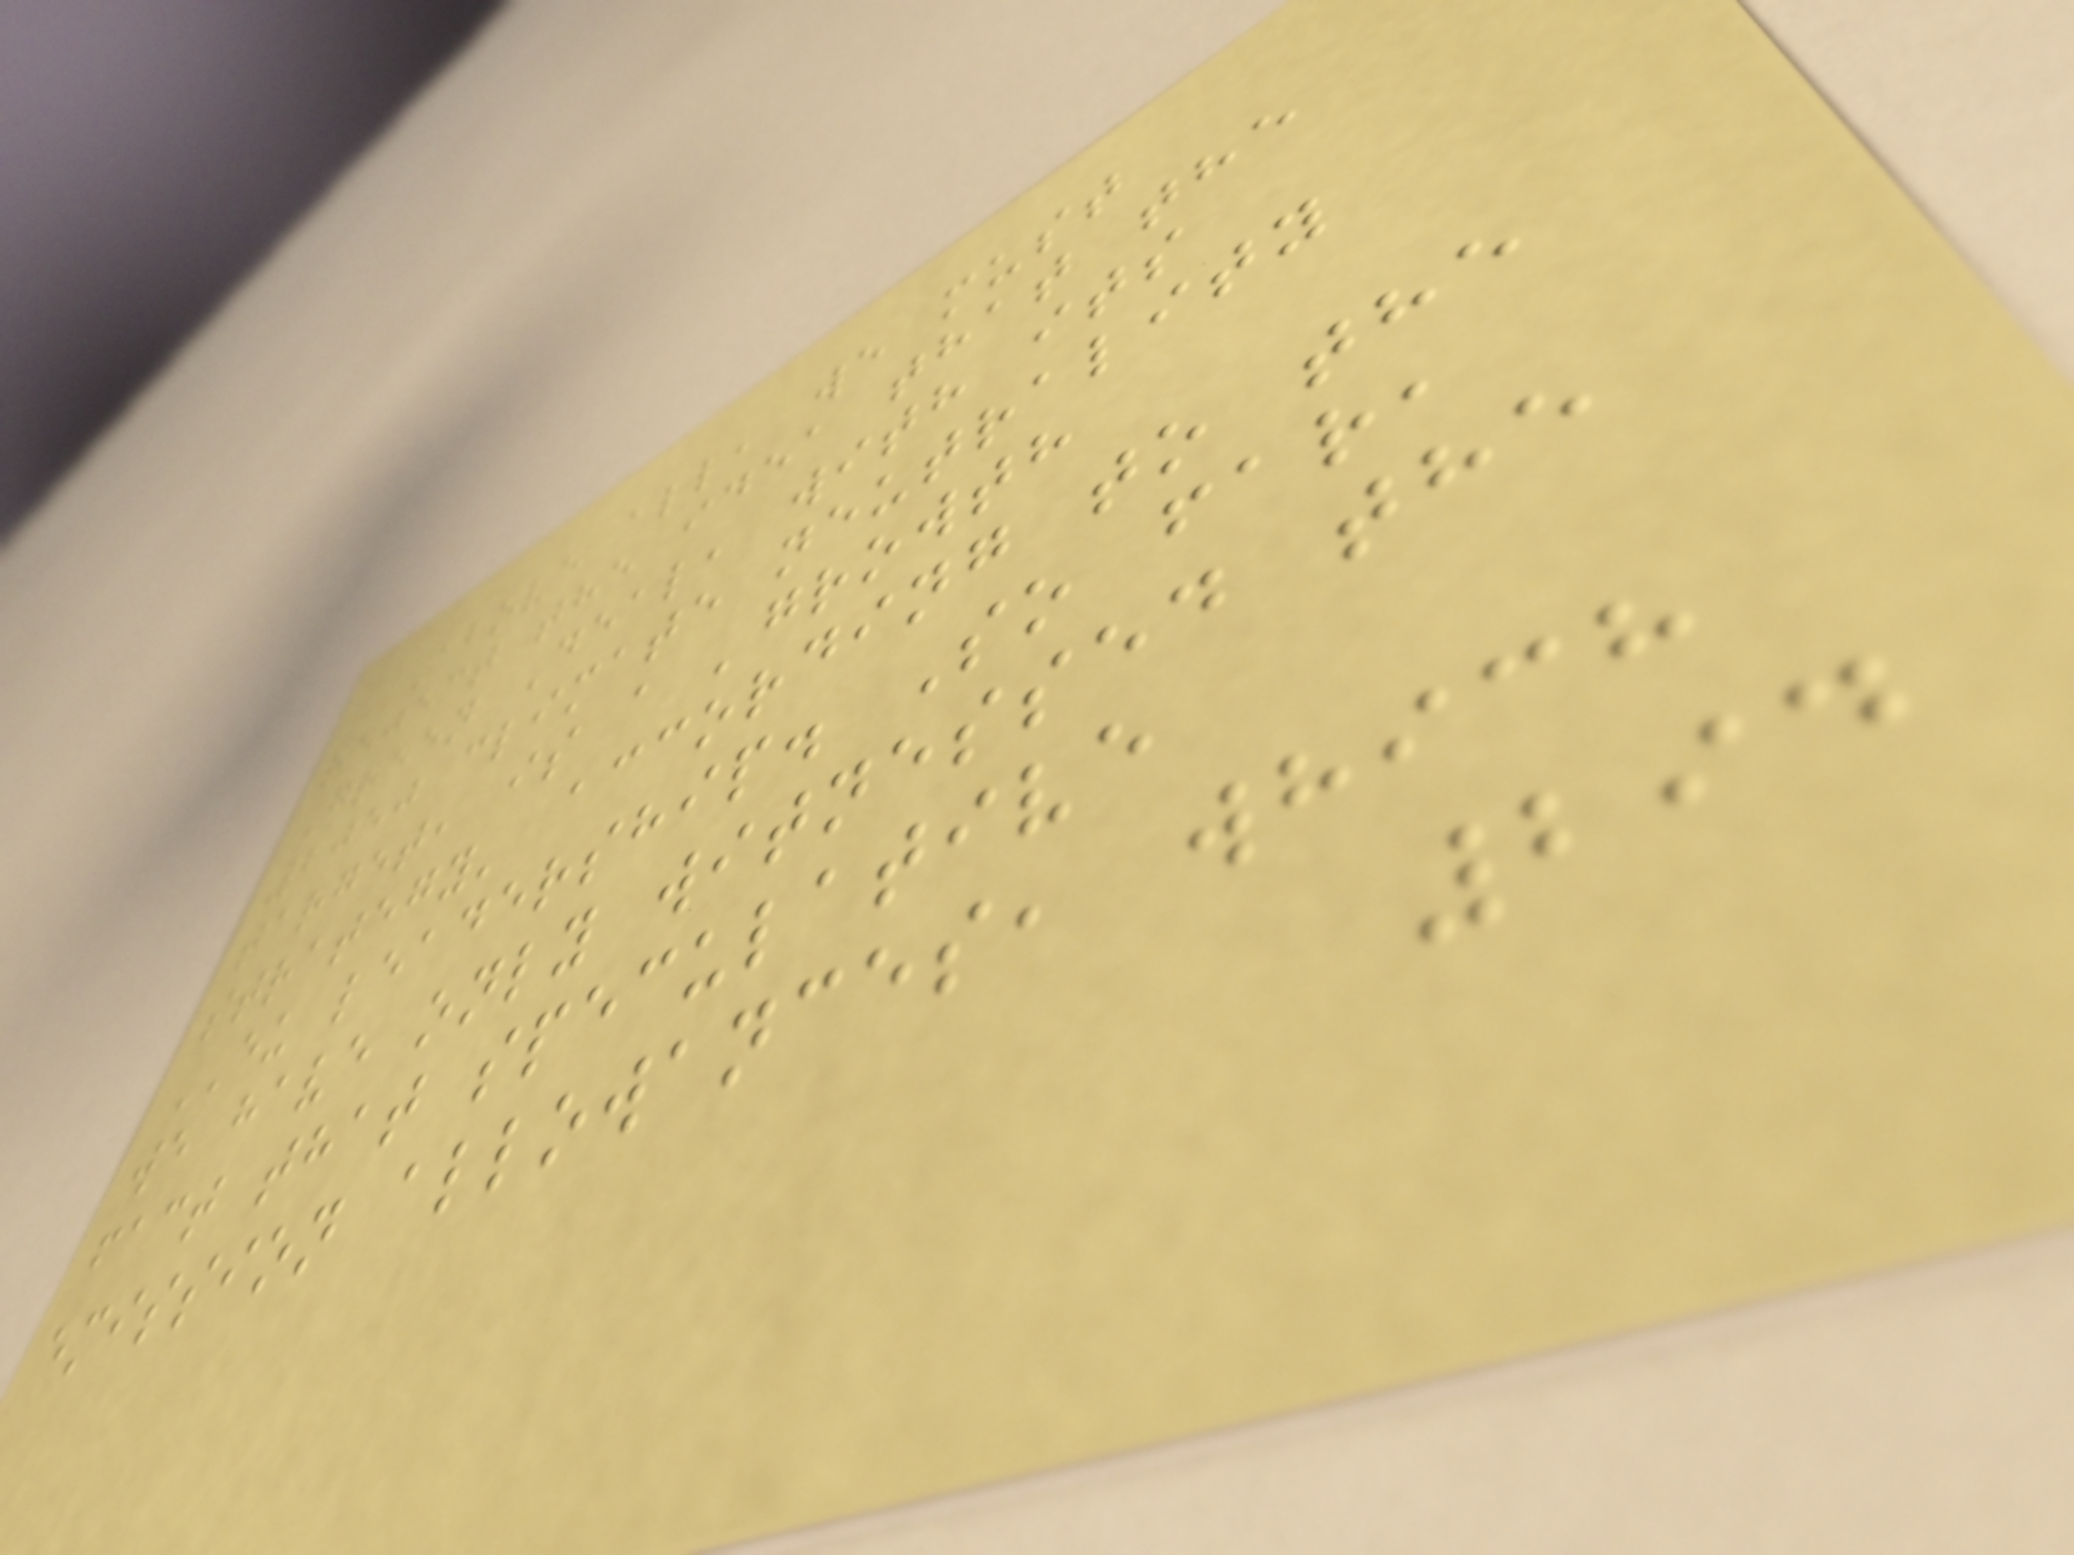Above all, we must
reject the idea that the
Green Deal, with its
2050 climate neutrality
target, is a 'growth
strategy' according to the
EU leadership. So far,
we have only witnessed the
fact that speculative
emission allowances, which
294
